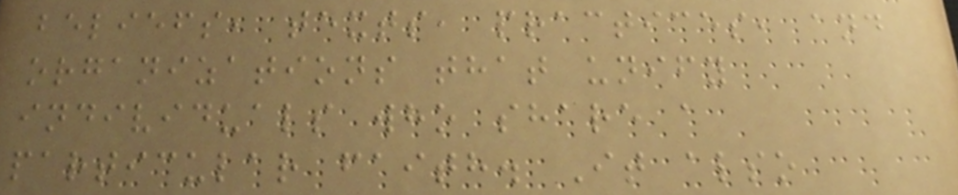beliefs, texts, practices, and
organizations that unify
individuals who share a
particular faith. It also
